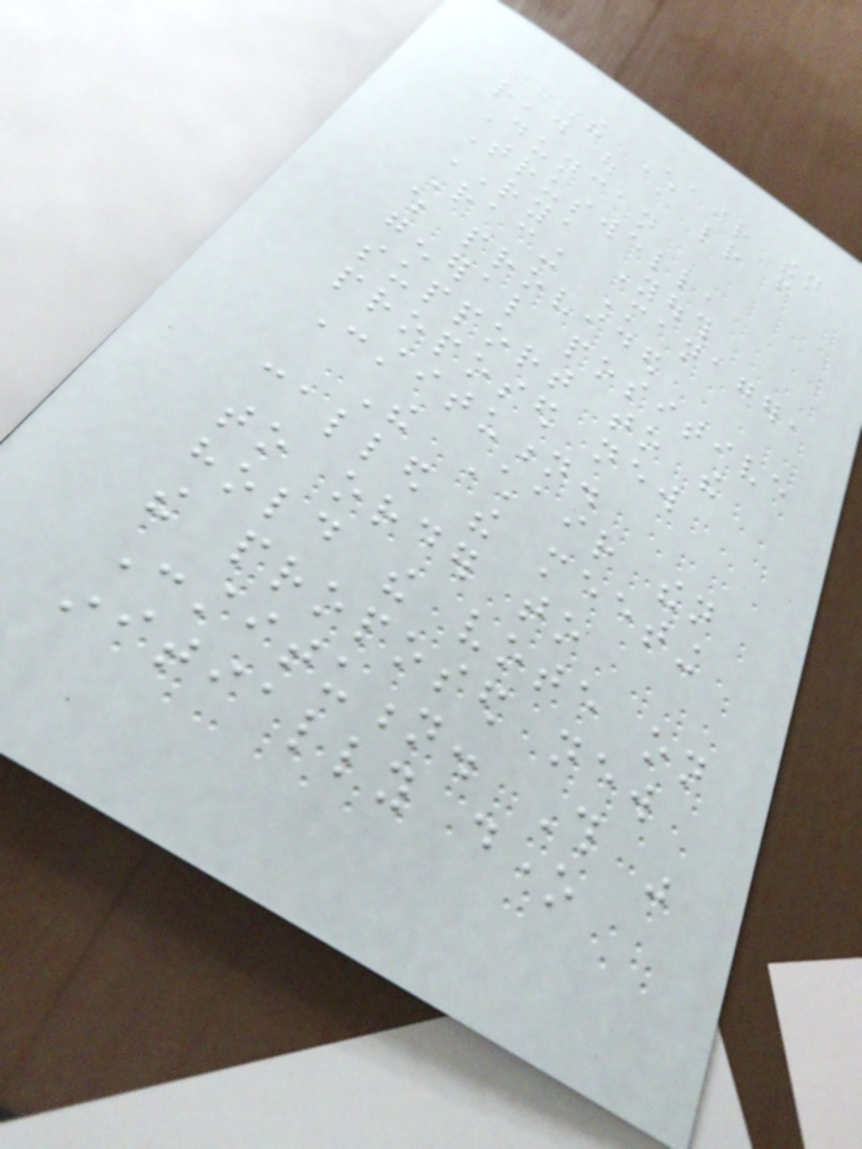The Chair then
read out a letter from
Duncan
Truswell,
RYA Youth
Racing Manager,
which provided
general positive
support to the
proposed new
Constitution.
The Chair then
called the meeting
to order to
hold the vote on
the proposed new
Constitution. This was
initially done
